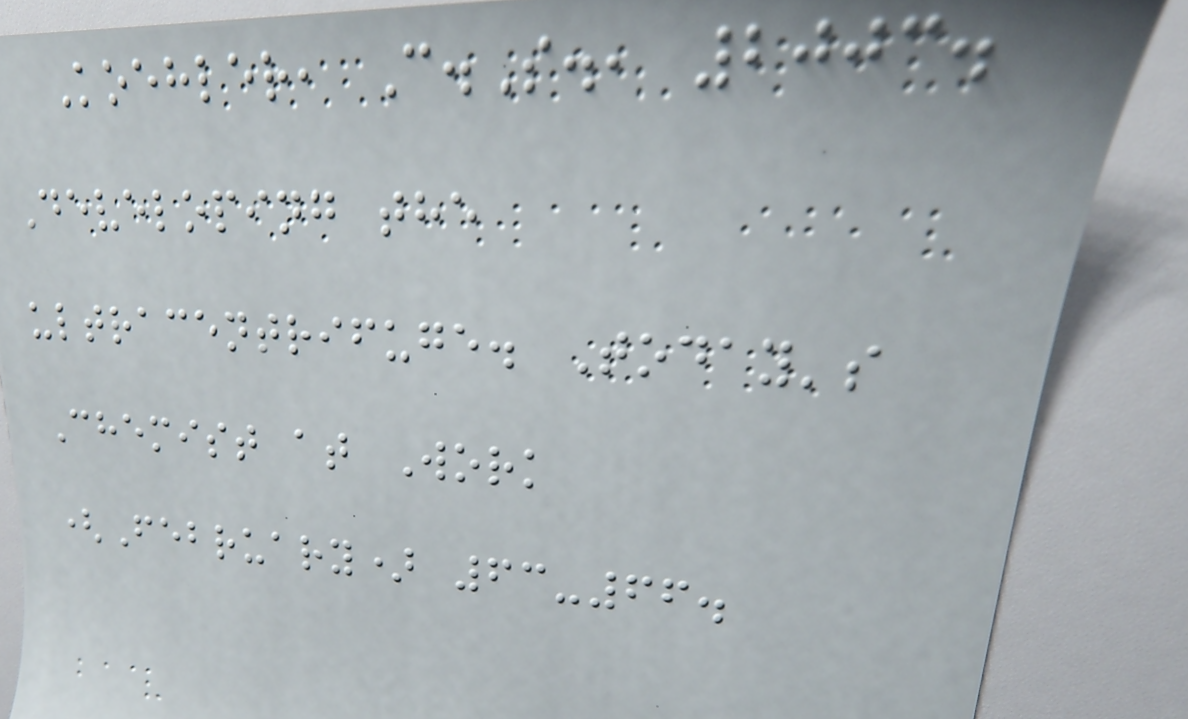Koehler, C.S., 2003.
Developing the
ultracentrifuge. Today's
Chemist at Work
(February) 63-66.
